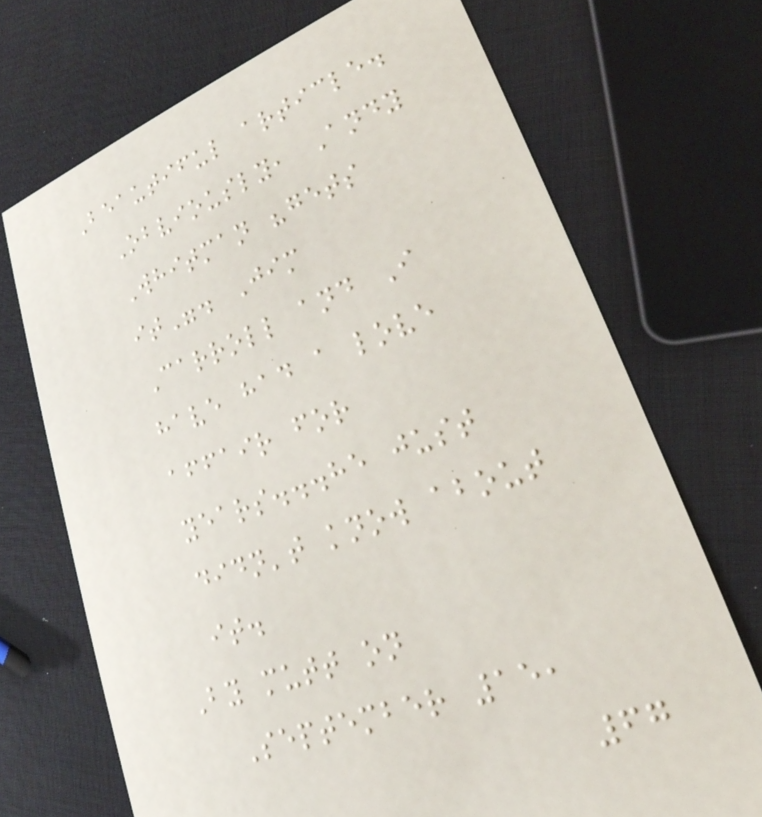Beautiful article.
Obviously, Andy
Whitman "gets
it". Jim
Carroll and I
have had a love
affair for
years...he just
didn't know about
it.
By mutt on
September 15,
67
